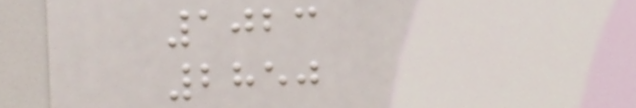1023
2850
